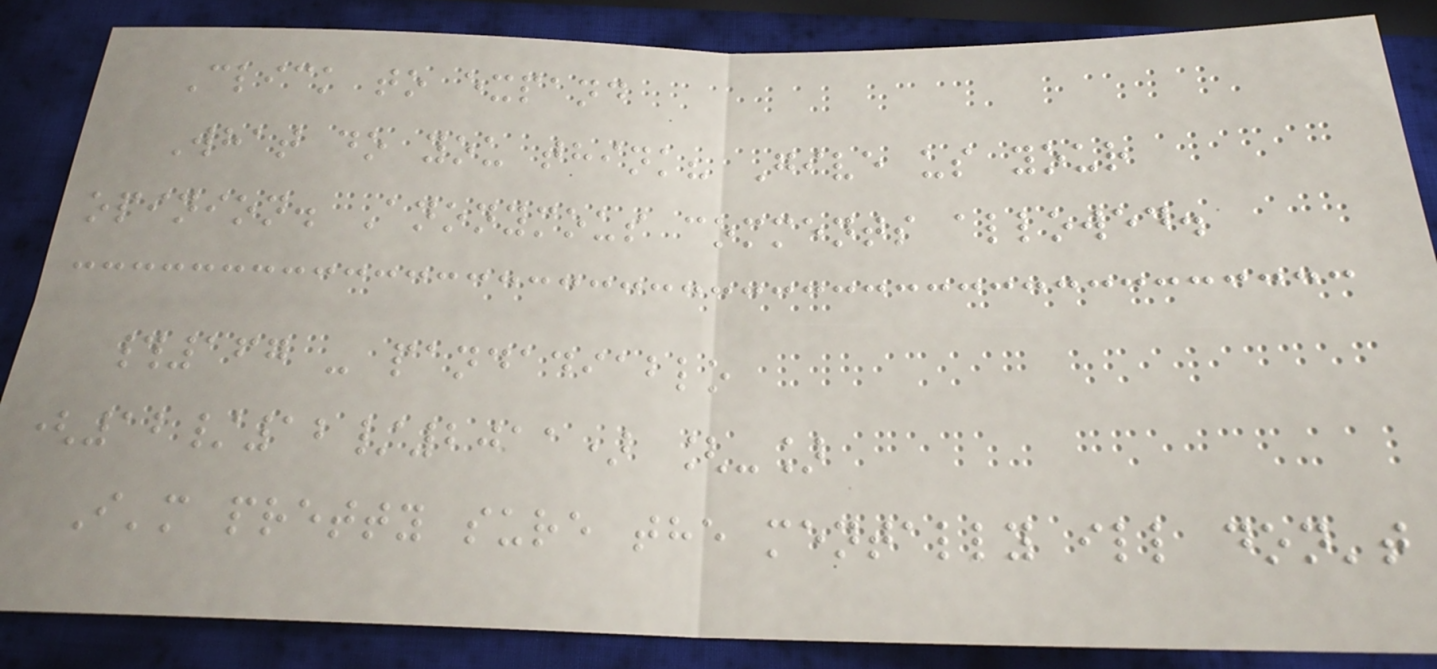Click to expand
What do you think? Give us your
opinion. Anonymous comments allowed.
#167 - pandadiablo
(12/12/2011) [-]
I'm pretty sure the mentally ill don't
